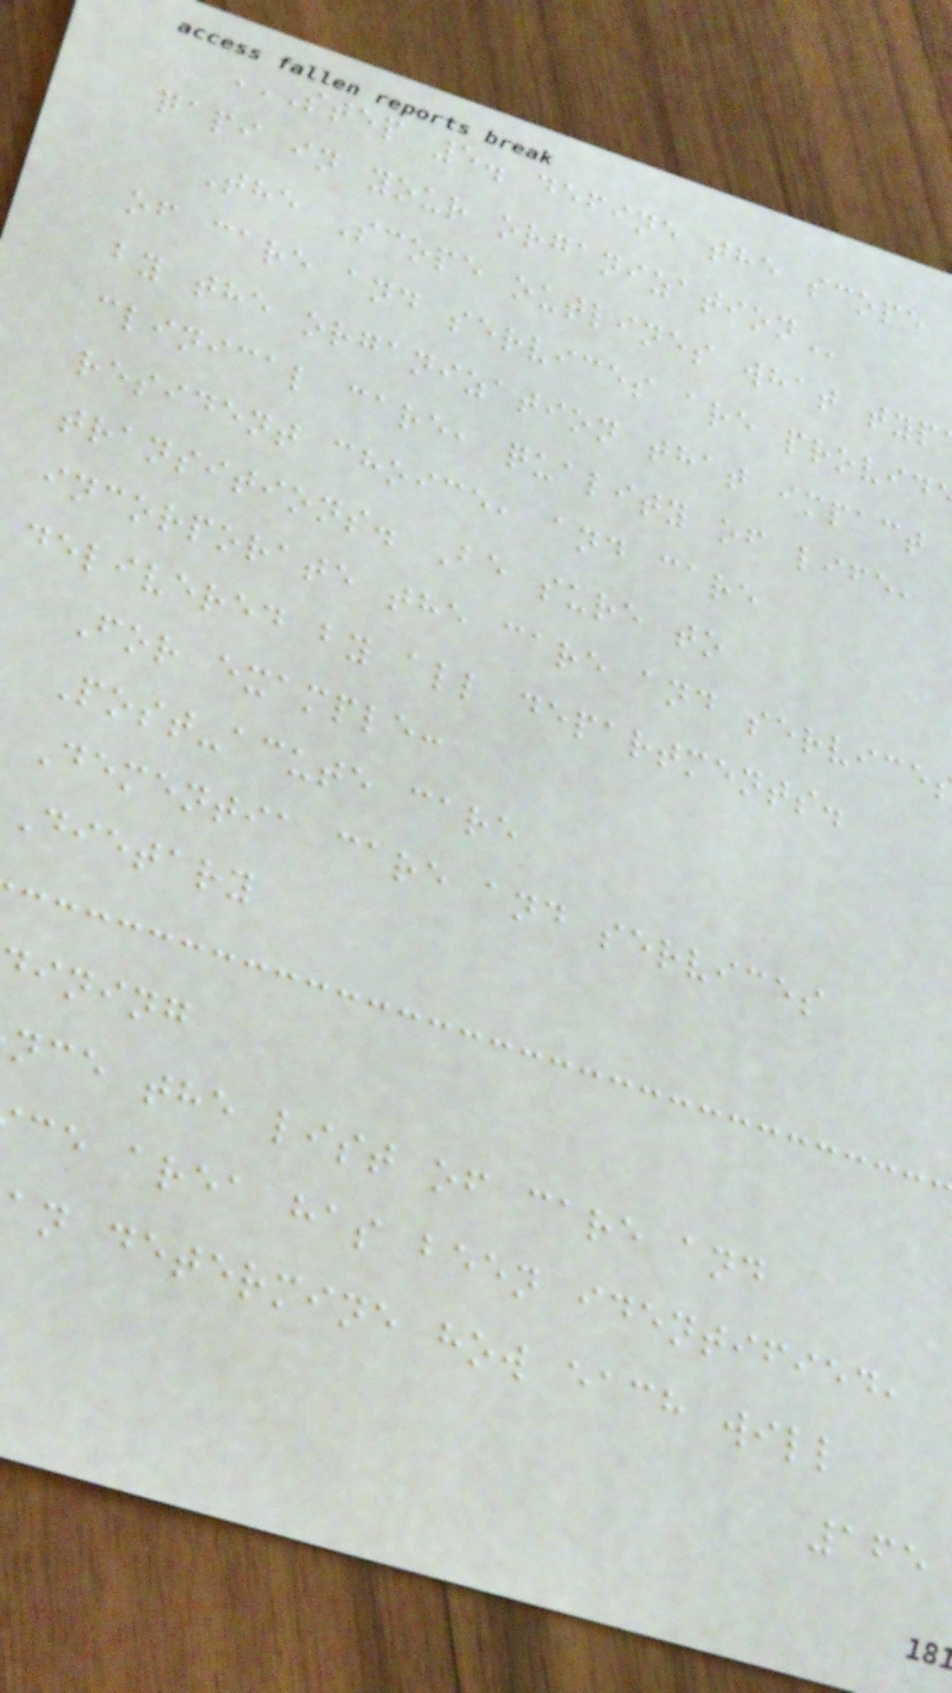qapi in your
The Scope outlines what typ
of care and services are provid
by the organization that impact
clinical care, quality of life,
resident choice, and care
transitions. Be sure to
incorporate the care and service
delivered by all departments.
For example:
Post-acute care
Dementia care and services
Dietary
ining
nce the list of care and
ce area has been identified,
an determine how each will
165
